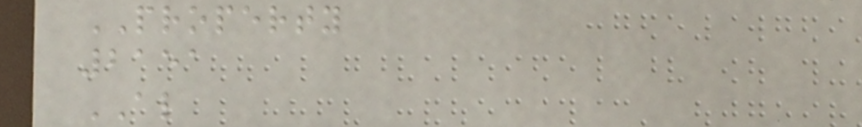PROPERTY
2151
AL
